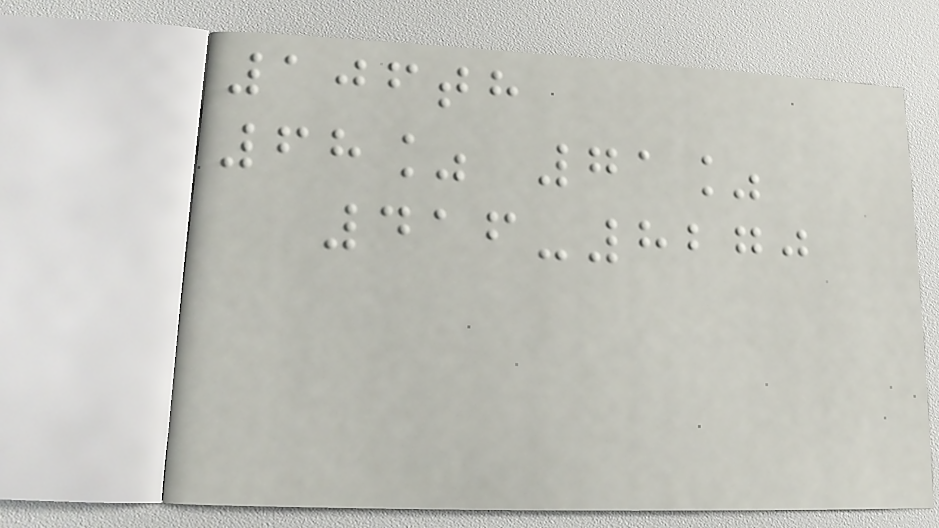106th
68% 71%
416-8270
